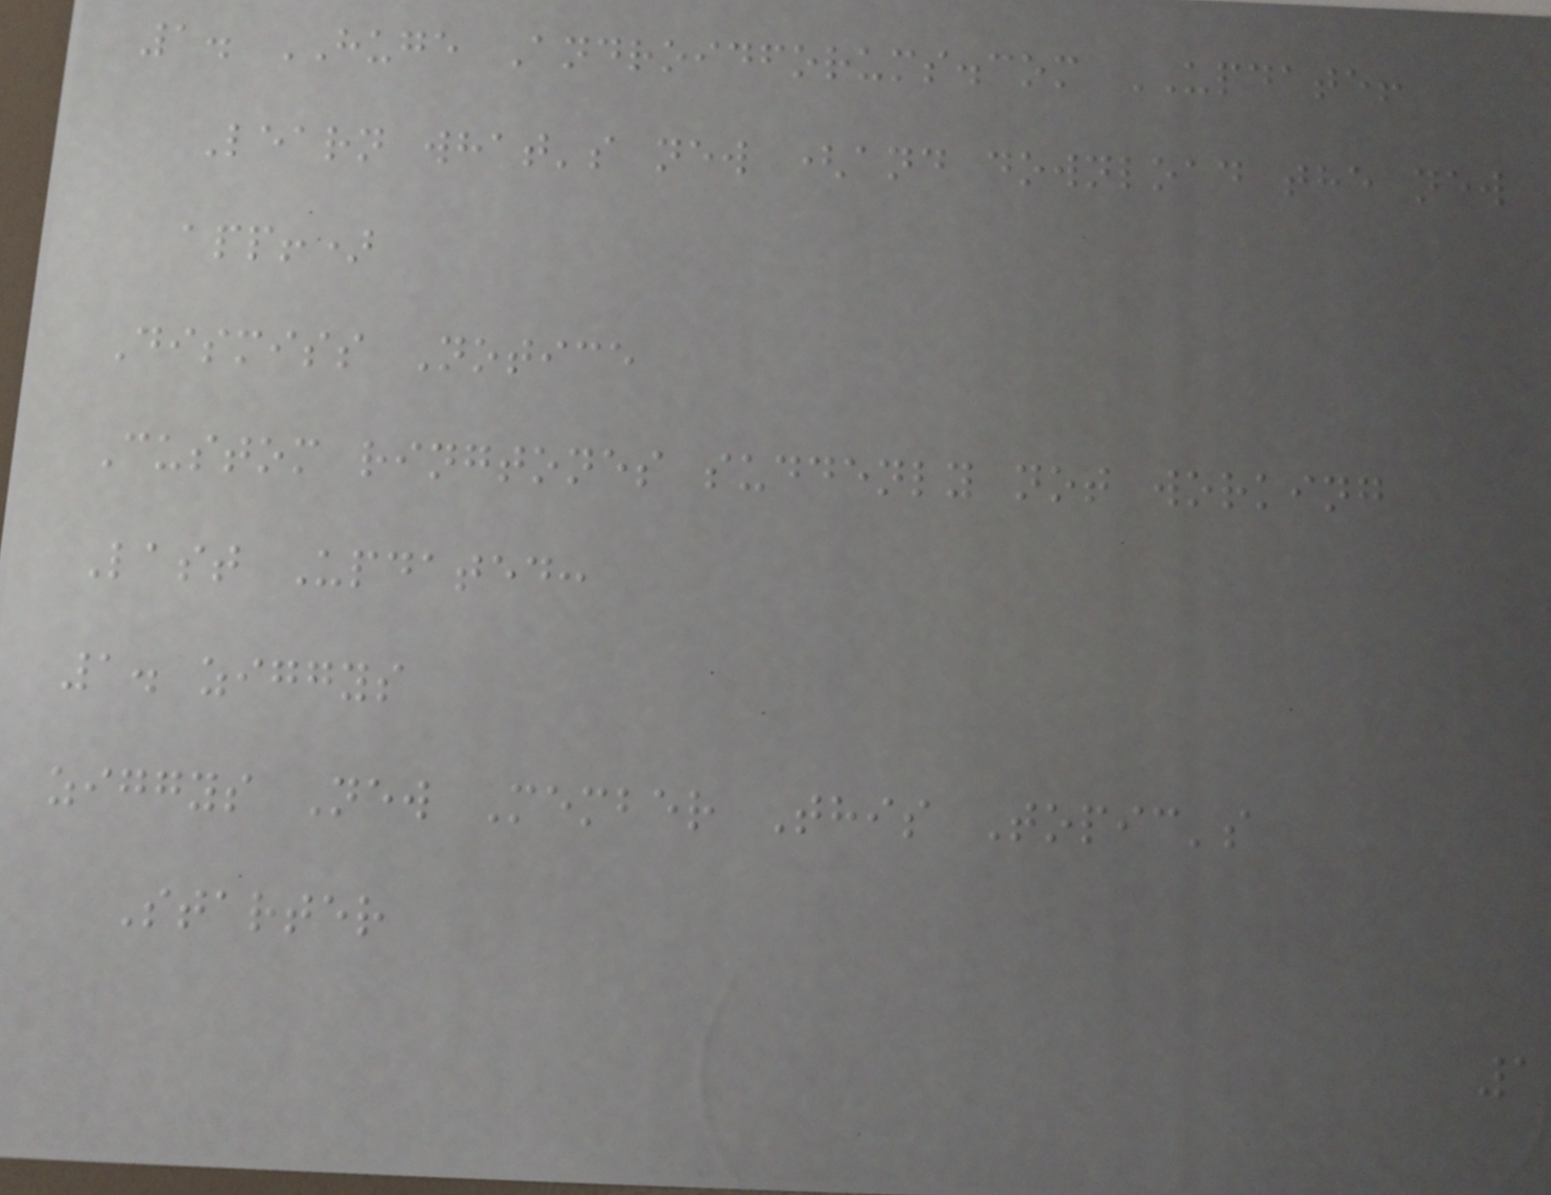1. HUGE Androidforums.com UPDATE!
Learn what's new (and download the new
app!)
Dismiss Notice
Custom ringtones suddenly not working
Last Updated:
1. ziggys
ziggys New Member This Topic's
Starter
1
